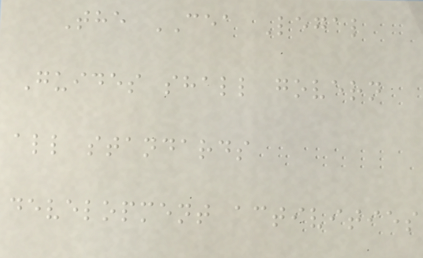The CEA Legal
Guides shall govern
all standards
development activities
